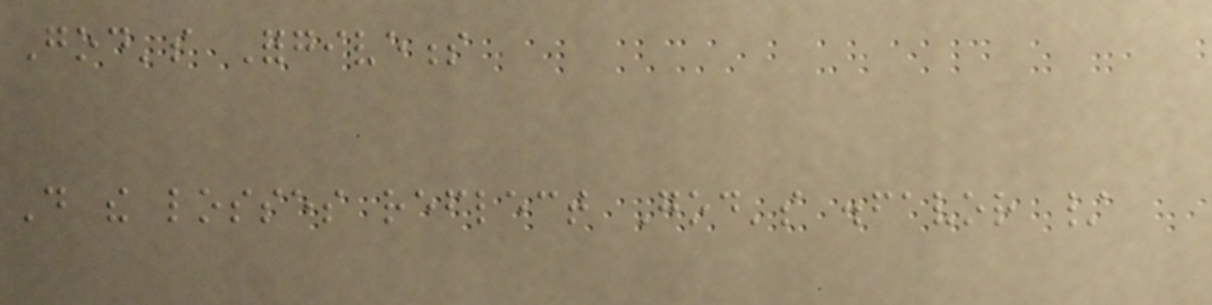God's Forgiveness
Do the losses reflect God's disfavor /
